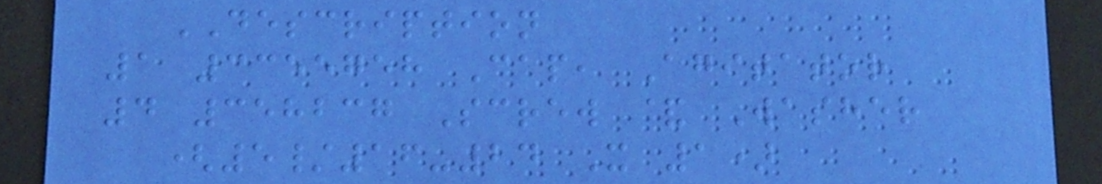DESCRIPTION
1 3355758 Cap, Agitator
4 358237 Screw & Washer
(5/16-24 X 1)
